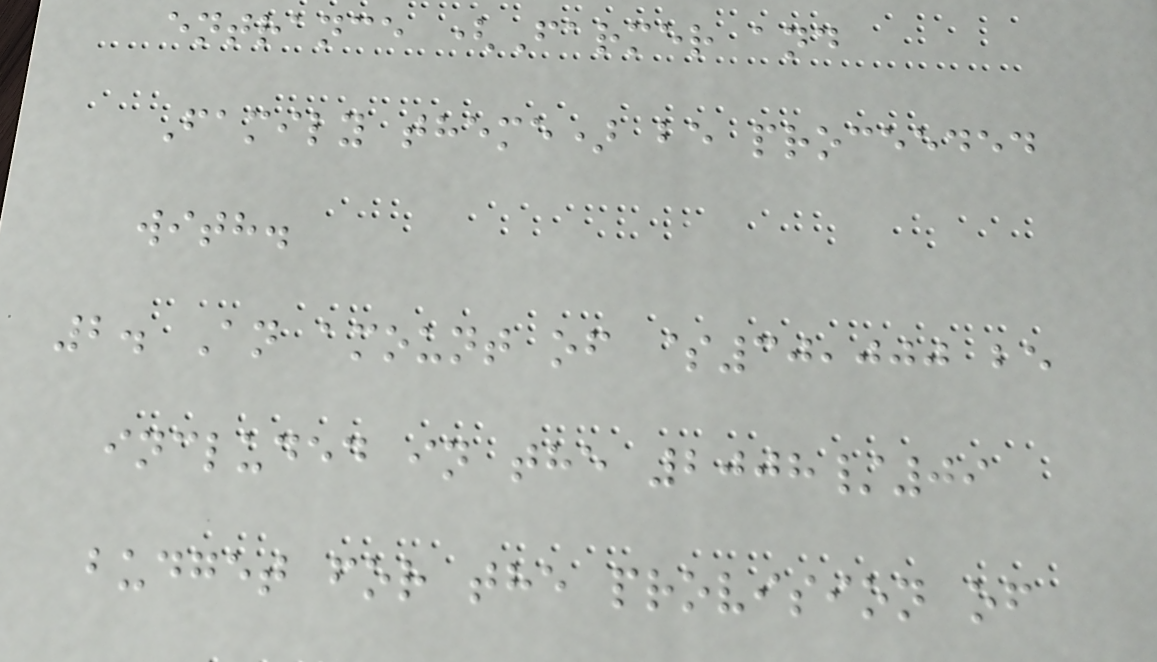entrance (Farmer and
Family theme) be proceeded
with.
2. An amount of $30,000 be
included in the 2008/09
budget for the provision of
